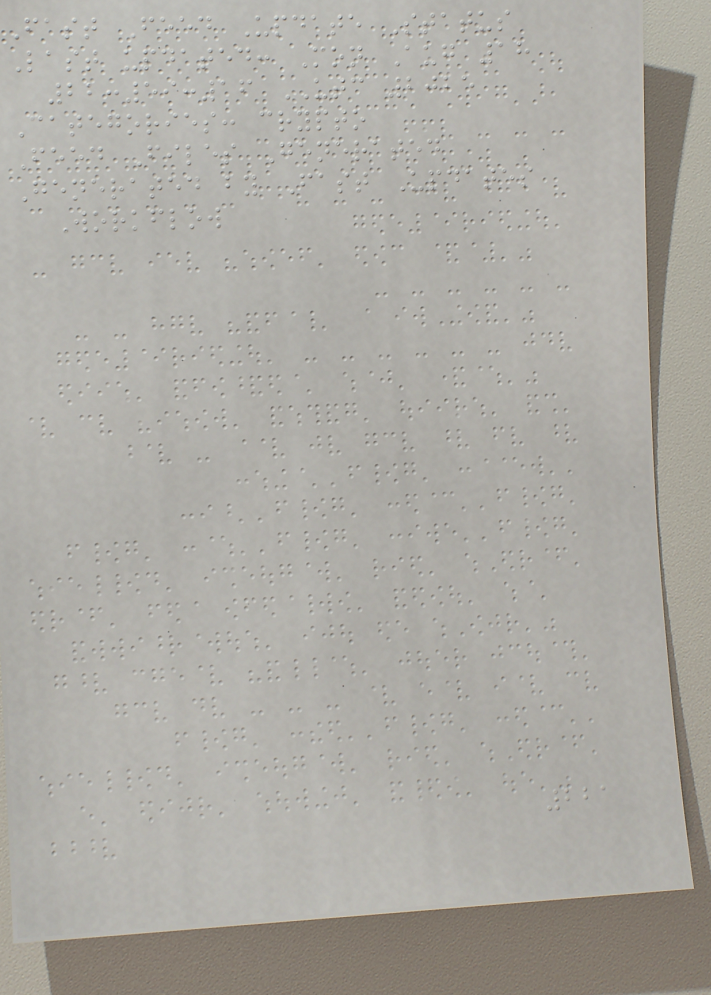Fast Feed Update Status
Last updated: Mon Aug 18
22:59:16 UTC 2025
Categories: crypto
Feed Files Generated
Generated by Fast Updates
Workflow
221
